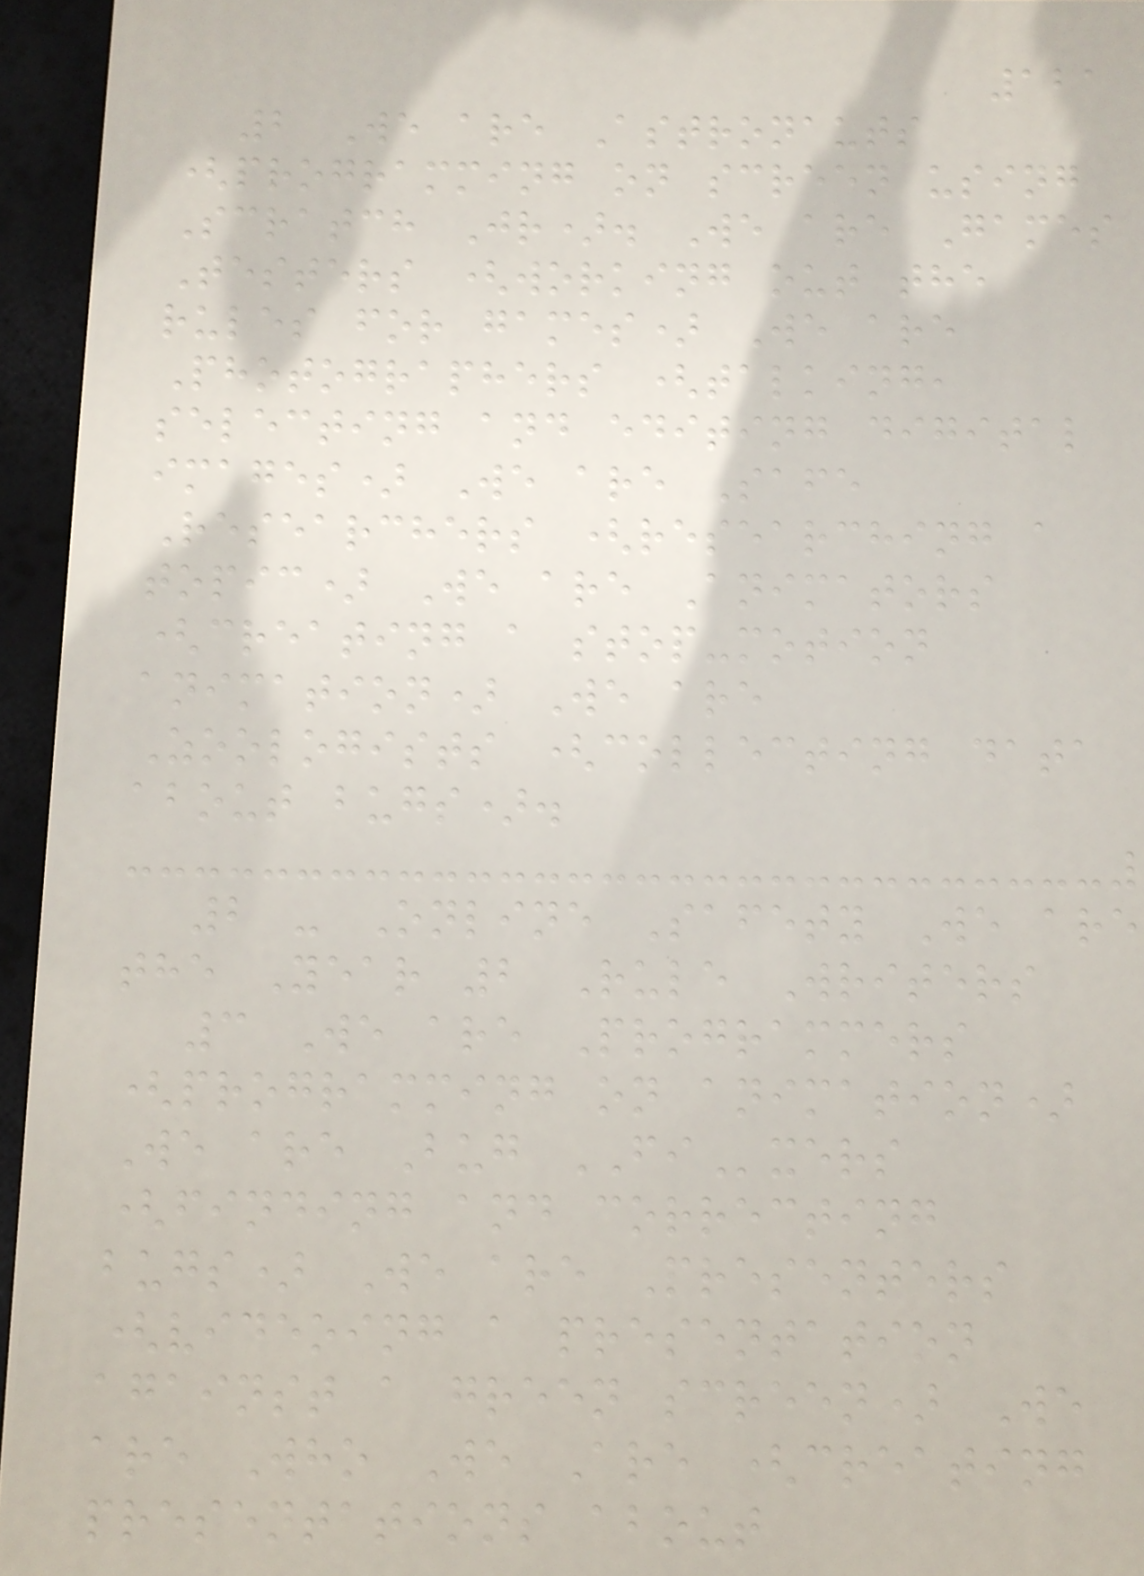121
2 We are Astronauts
(programming on screen using
Scratch Jr). We are Games
Testers (working out the
rules for games) We are
Photographers (talking,
selecting and editing digital
images) We are Safe
Researchers (researching a
topic) We are Animators
(creating a stop-motion
animation) We are
Zoologists (collecting data
about bugs).
2 - Online Safety We are
the Year 2 Rule Writers
3 We are Programmers
(programming on animation)
We are Bug FIxers
(finding and correcting
bugs) We are Presenters
(videoing a presentation
against a green screen) We
are Who We Are (creating
presentations about
